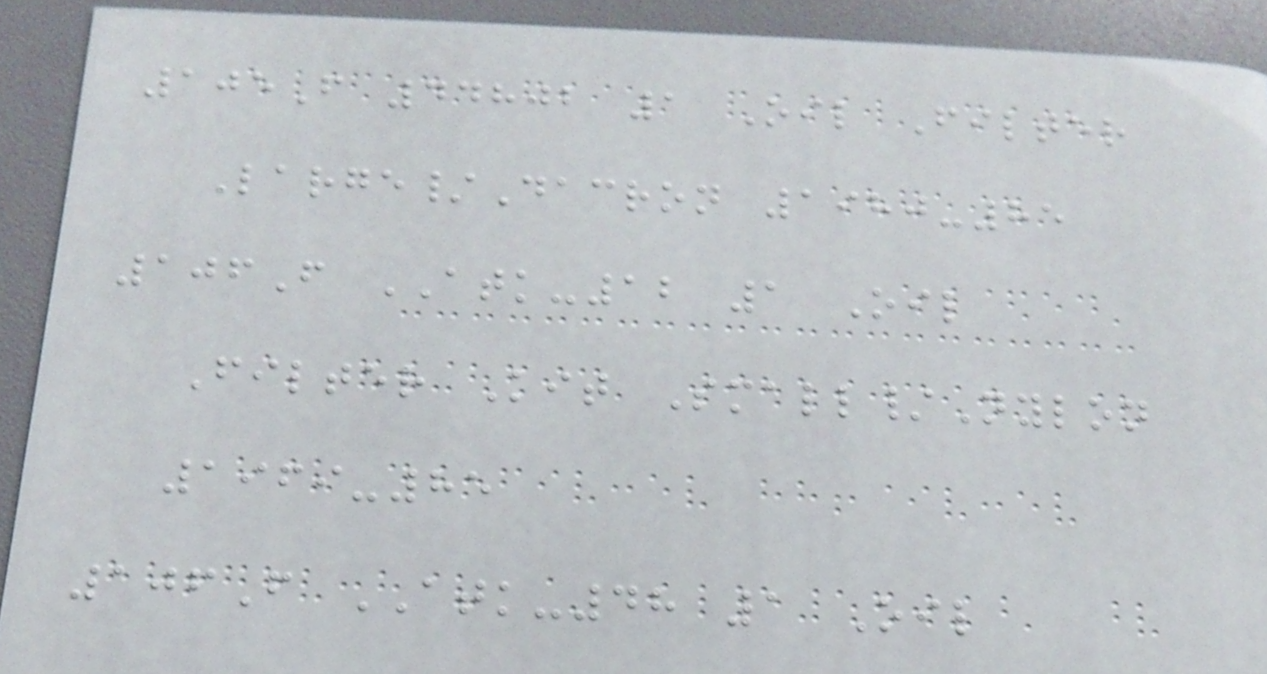105F 44802 1 Oil Filter
Large/Dacron 1980-85
106F ATK-12 1 Oil
Filter Kit Small/Nylon
1969-85
106F ATK-48 1 Oil
